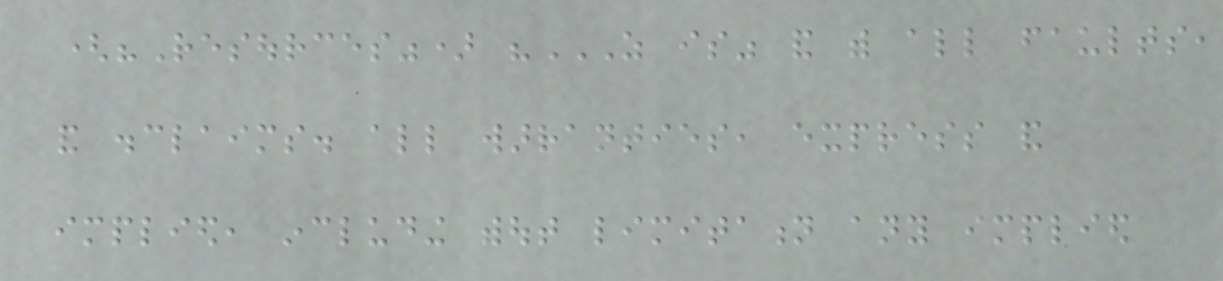("Resources") "AS IS" AND WITH ALL FAULTS,
AND DISCLAIMS. ALL WARRANTIES, EXPRESS AND
IMPLIED, INCLUDING WITHOUT LIMITATION ANY IMPLIED
